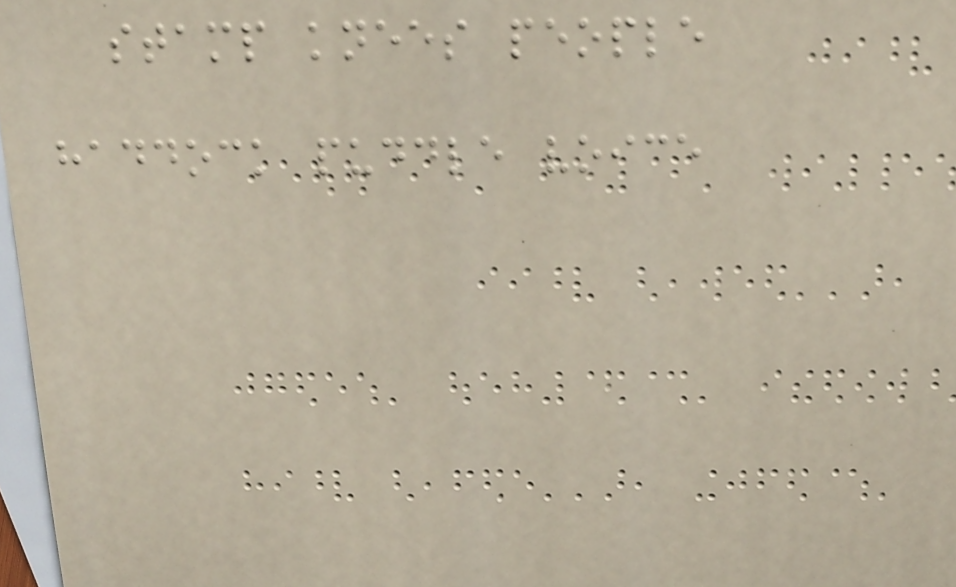stamp knees people
haddock puddle voice
